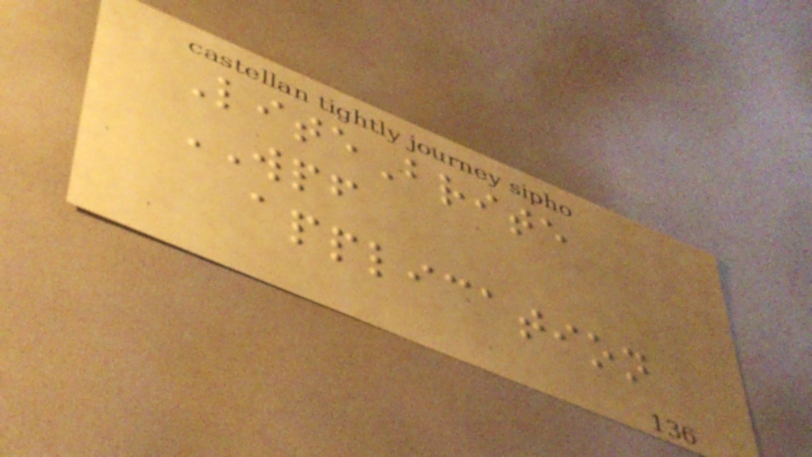LiteBrite
WPF
application
